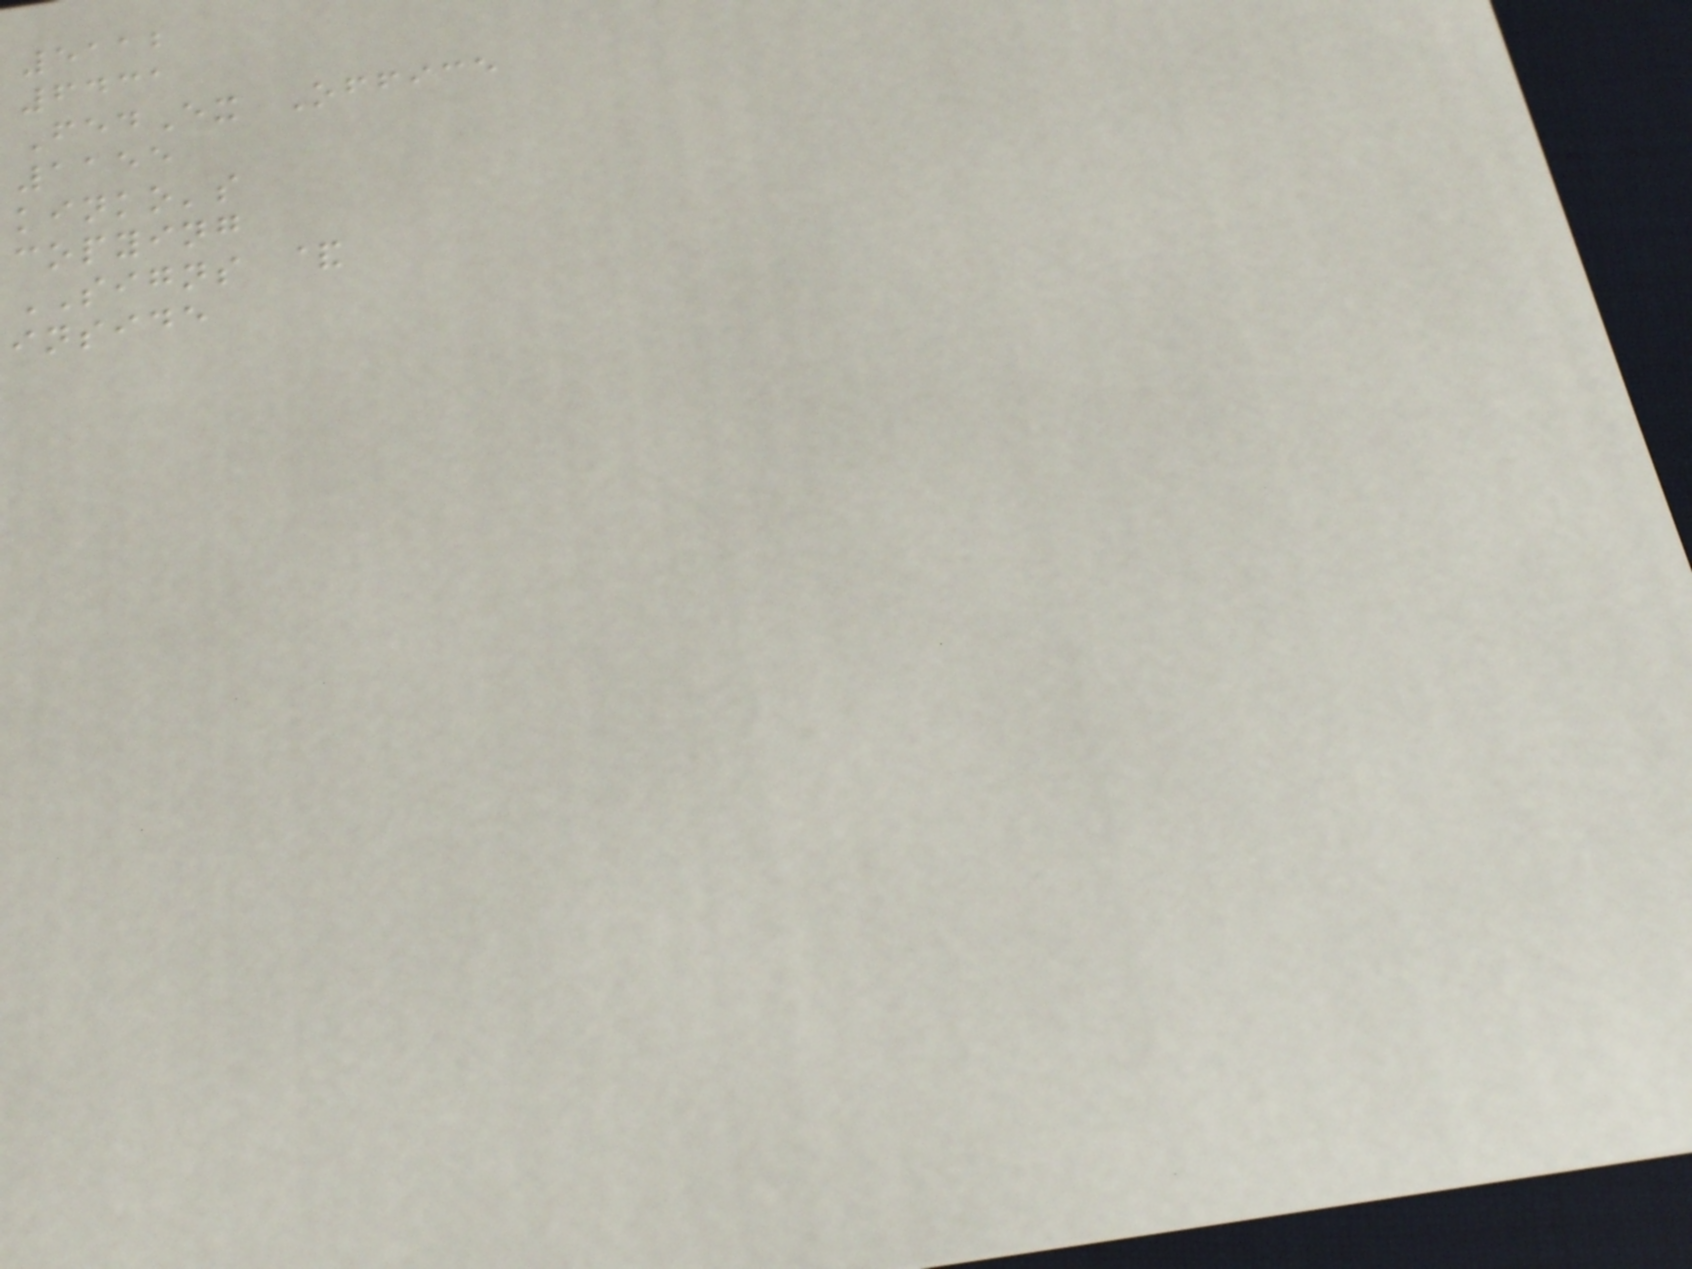5112
6431
FedEx Office
1155
kinko's
copying
SIGNS &
inside
